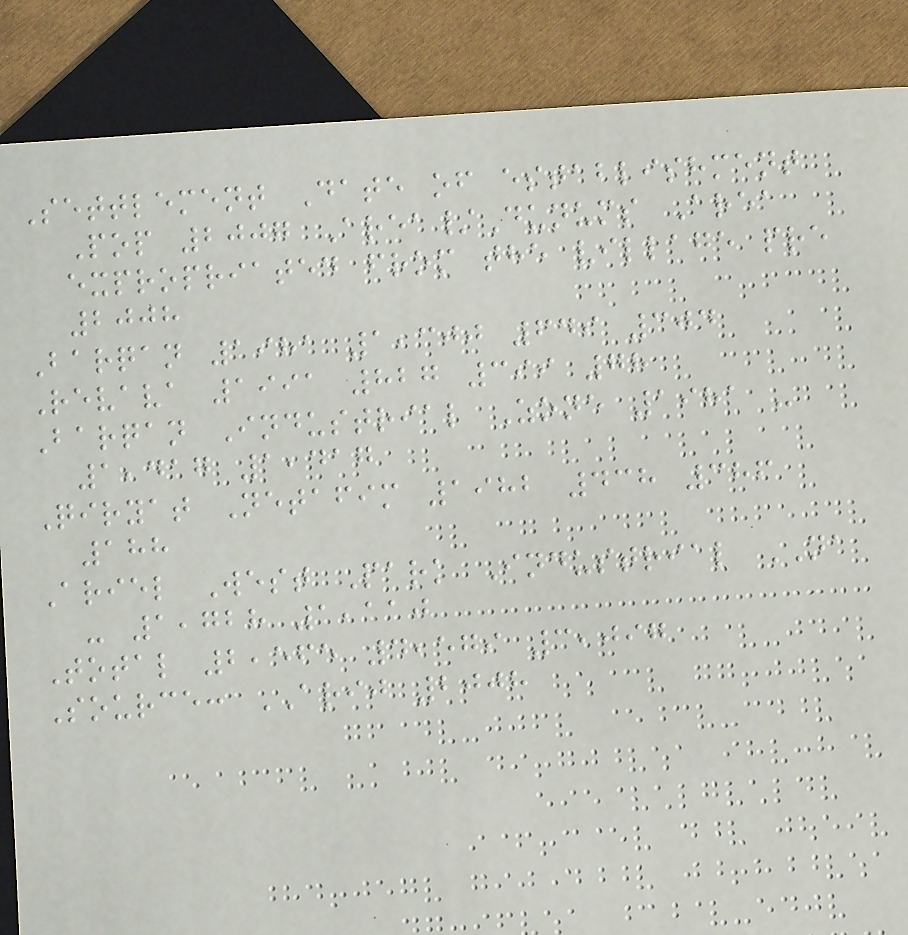Settlement Date of establishment
Pop 2007 Area/Dunums Area
expropriated from the village pre
2008
Barqan 1981 1,300 649 304
Revava 1991 827 399 78
Barqan Industrial Zone 1981 -
1,417 1,417
Qiryat Netafim 1982 438 386
188
Ariel West Park Industrial NA
- 1,728 1,110
Total 2,565 4,579 3,097
Source: ARIJ 2008
